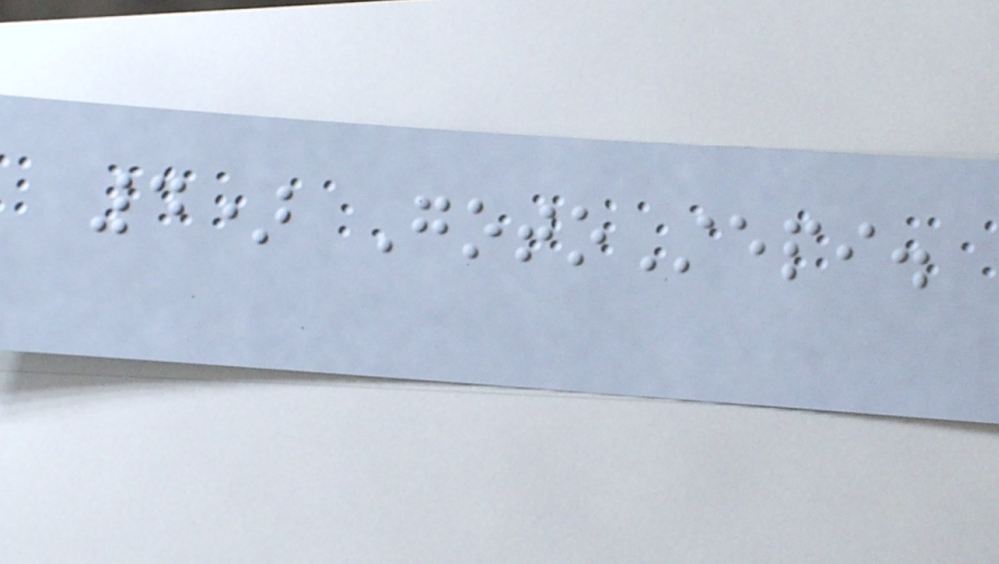4) GotoStepi.
